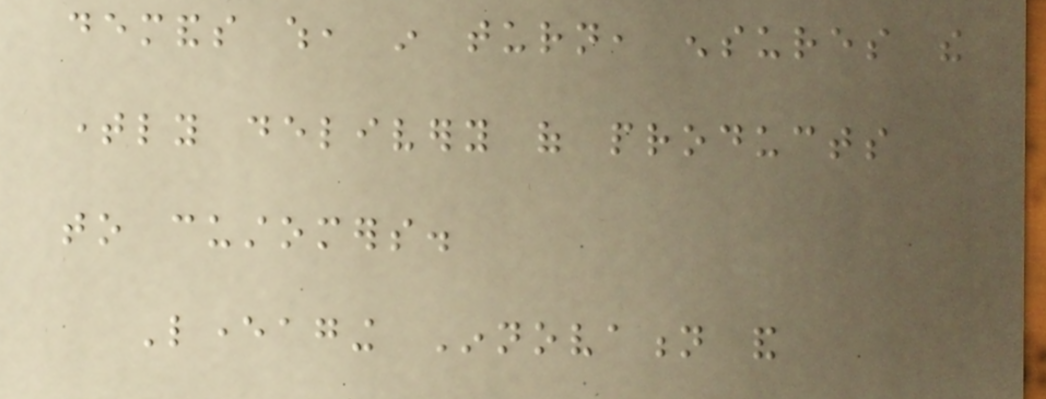demands which, in turn, ensures the
timely delivery of products
to customers.
Leveraging Innovation and
